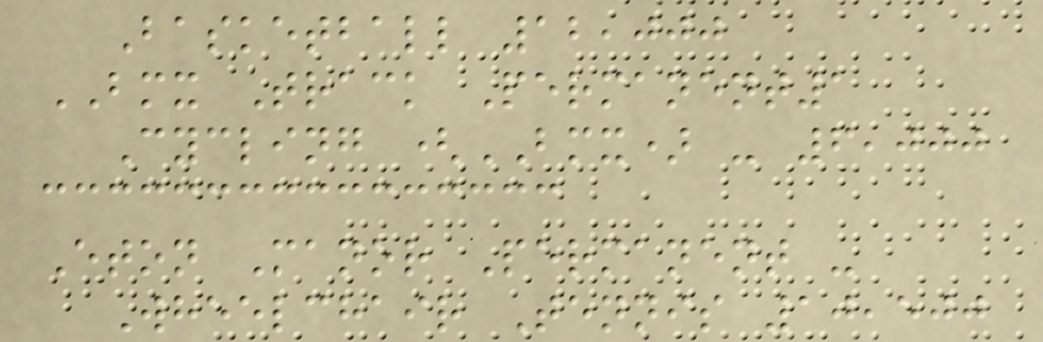Basketball 12,000
BMX Track Permanent1
Cycling (BMX) - 6,000
Eton Manor Permanent -
Wheelchair Tennis 10,500
